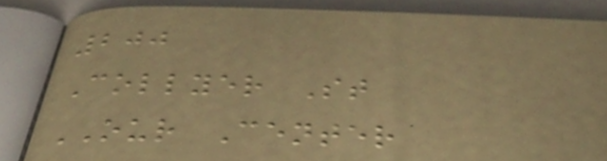200
Collyer St
OUR Center
